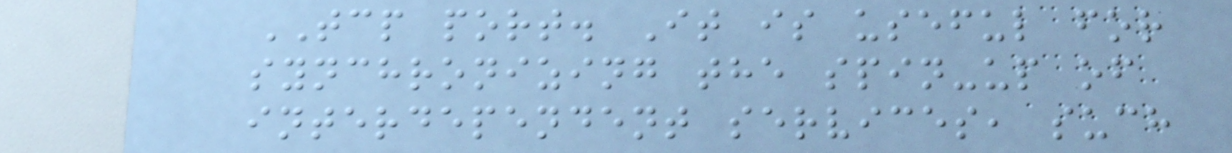TCP port. It is useful for
synchronizing the spin-up of
interdependent services, such
